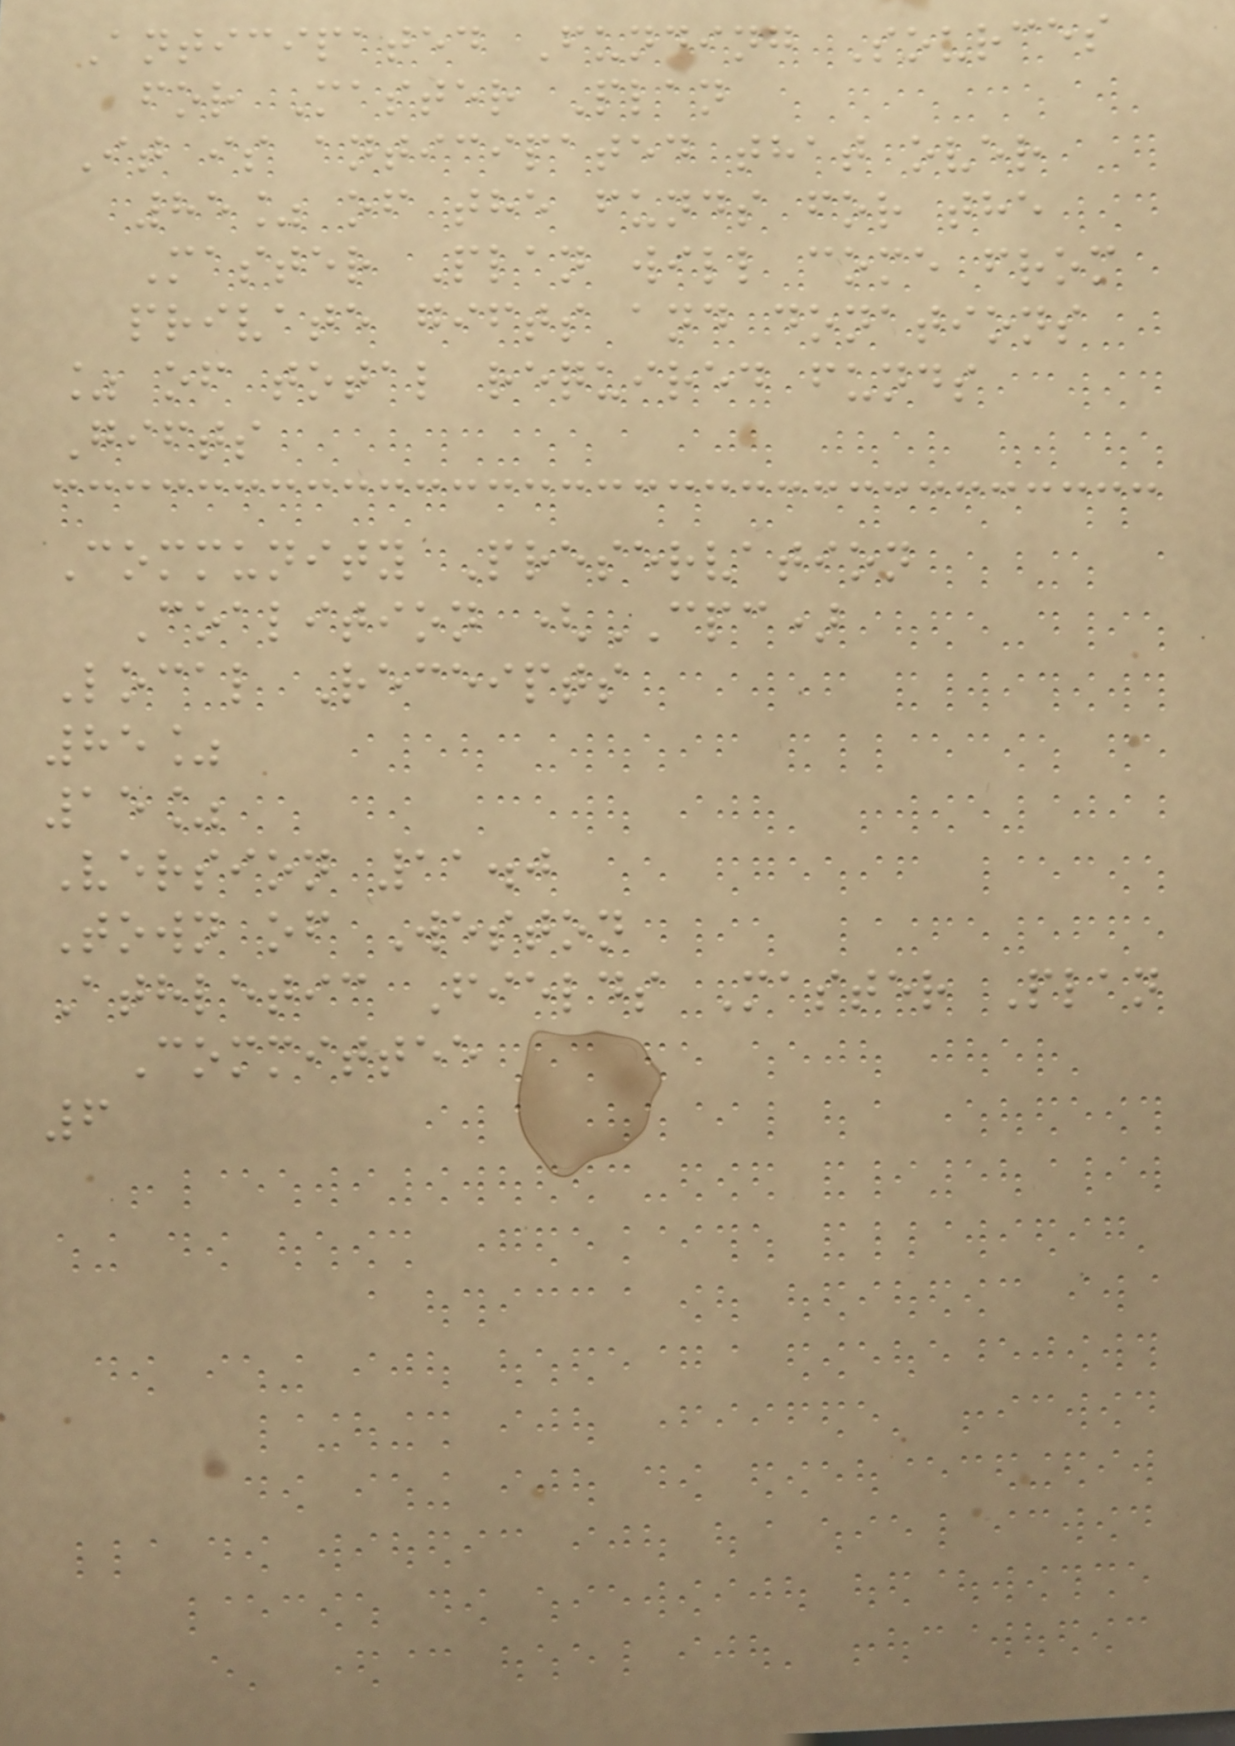Anticipated Funding Sources
for Master Plan
It is anticipated that over
85% of the funds for the
Master Plan will come from
private gifts and donations
% of total required funds
Gifts
Community Preservation
Coalition (CPC)
Local Receipts
85%
15%
Version 11.0
Town of Weston
Athletic Fields Master Plan
Committee
6
